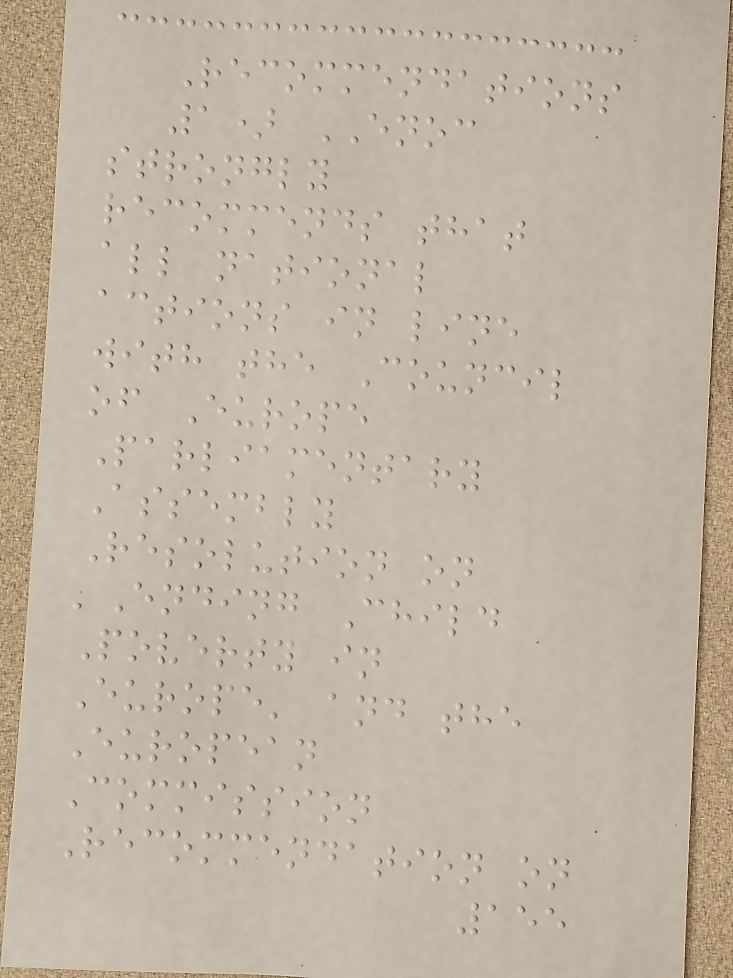Recommendations
1) ENOC
strongly
recommends that
all national
actions in line
with the Council
of Europe
Parliamentary
Assembly
Resolution on
'Ending Child
Poverty in
Europe' and the
European
Commission
Recommendation on
155
